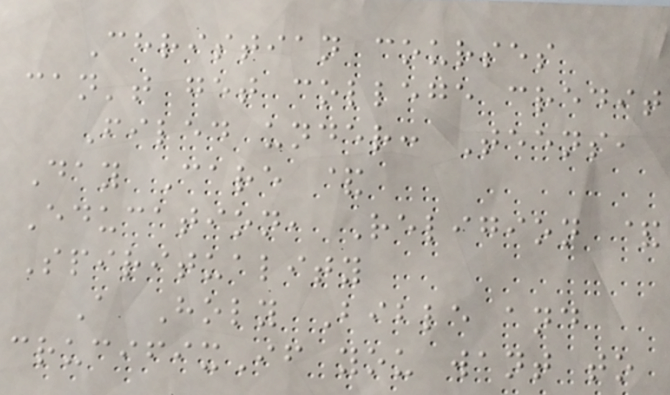Christian courses
can't get college credit
Filed under: Teens,
Day Care &
Education, Religion &
Spirituality
A Holy Bible and
crucifixIf you want to
